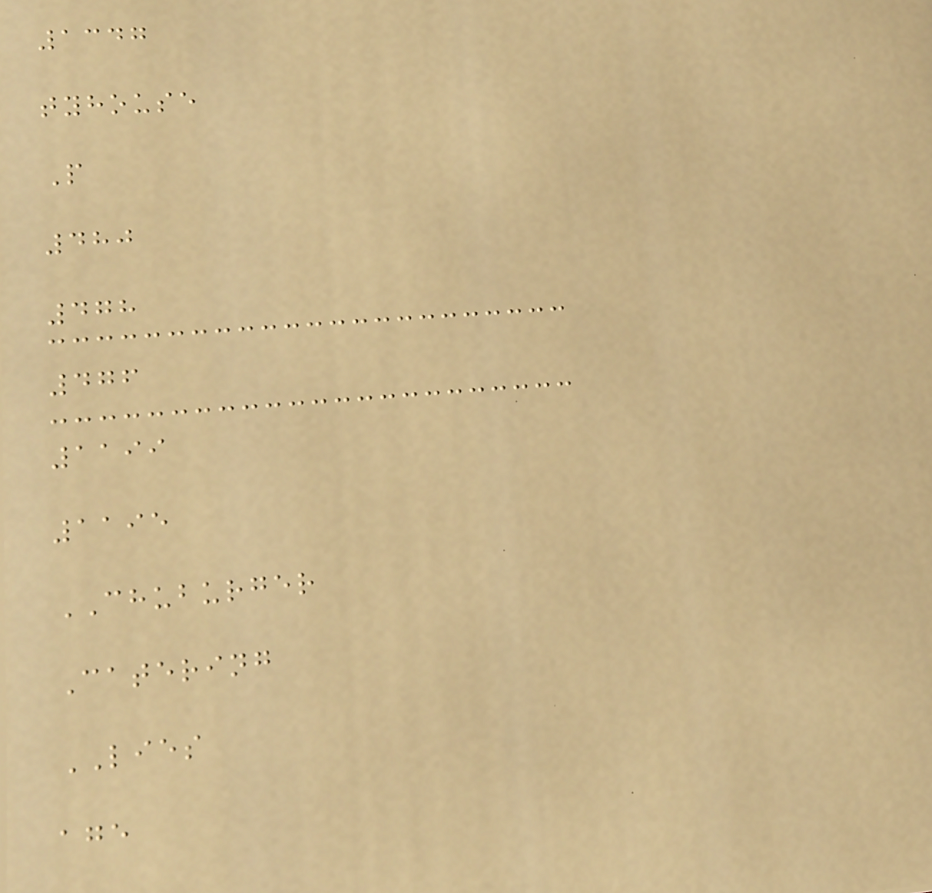1347
tyhouse
P
480
478
476
1199
1195
CHUBURGER
Catering
LIES
age
